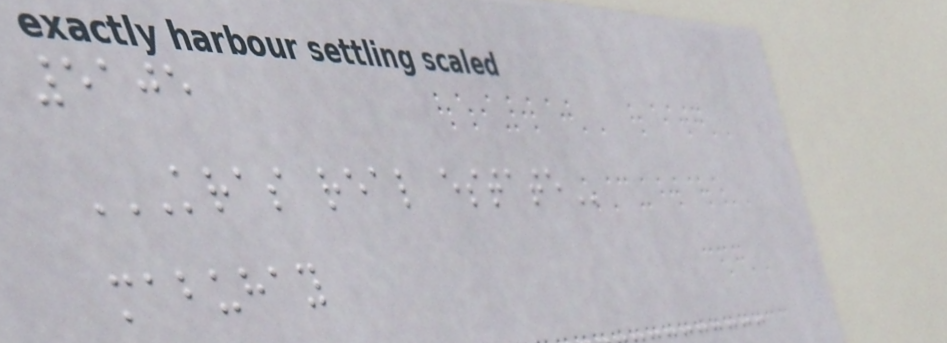5105
KRAS REAL ESTATE
mabuhay
